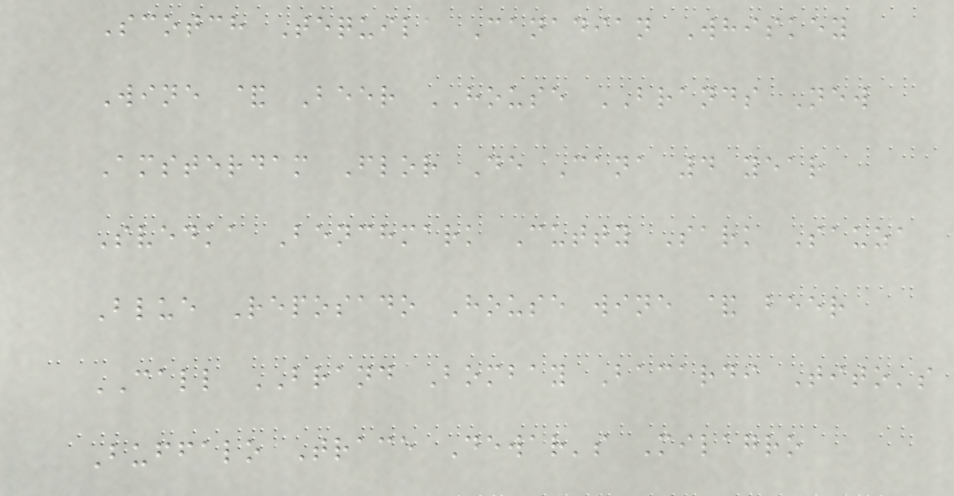Scotch Tequila Canadian Whiskey
Wine & Beer HOUSE BRANDS New
Amsterdam Flor De Cana 4 year
Svedka Benchmark Cutty Sark Sauza
Blue Reposado House wine & beer
CALL BRAND Bombay Bacardi Tito's
Buffalo Trace Dewar's Milagro
